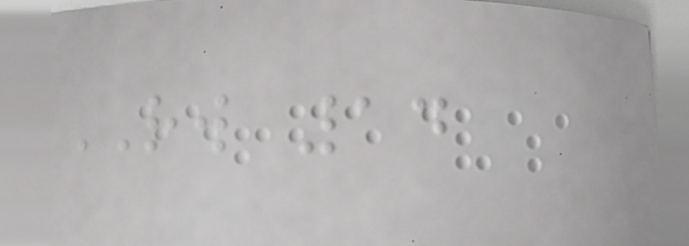RW 14
